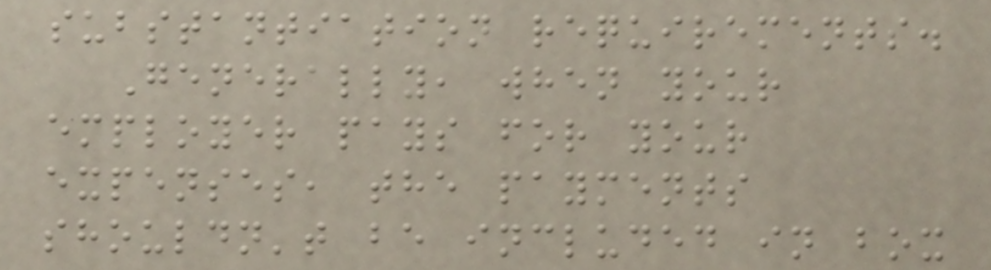substantiation requirements.
Generally, when your
employer pays for your
expenses, the payments
shouldn't be included in box
